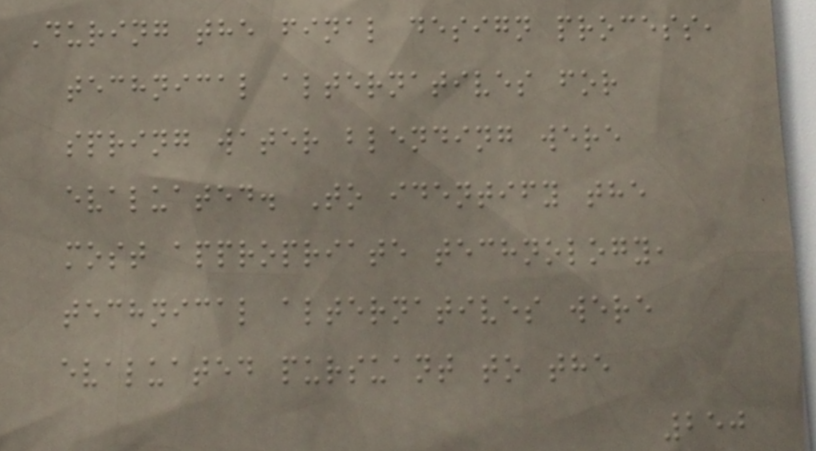During the final design process,
technical alternatives for
spring water blending were
evaluated. To identify the
most appropriate technology,
technical alternatives were
evaluated pursuant to the
250
